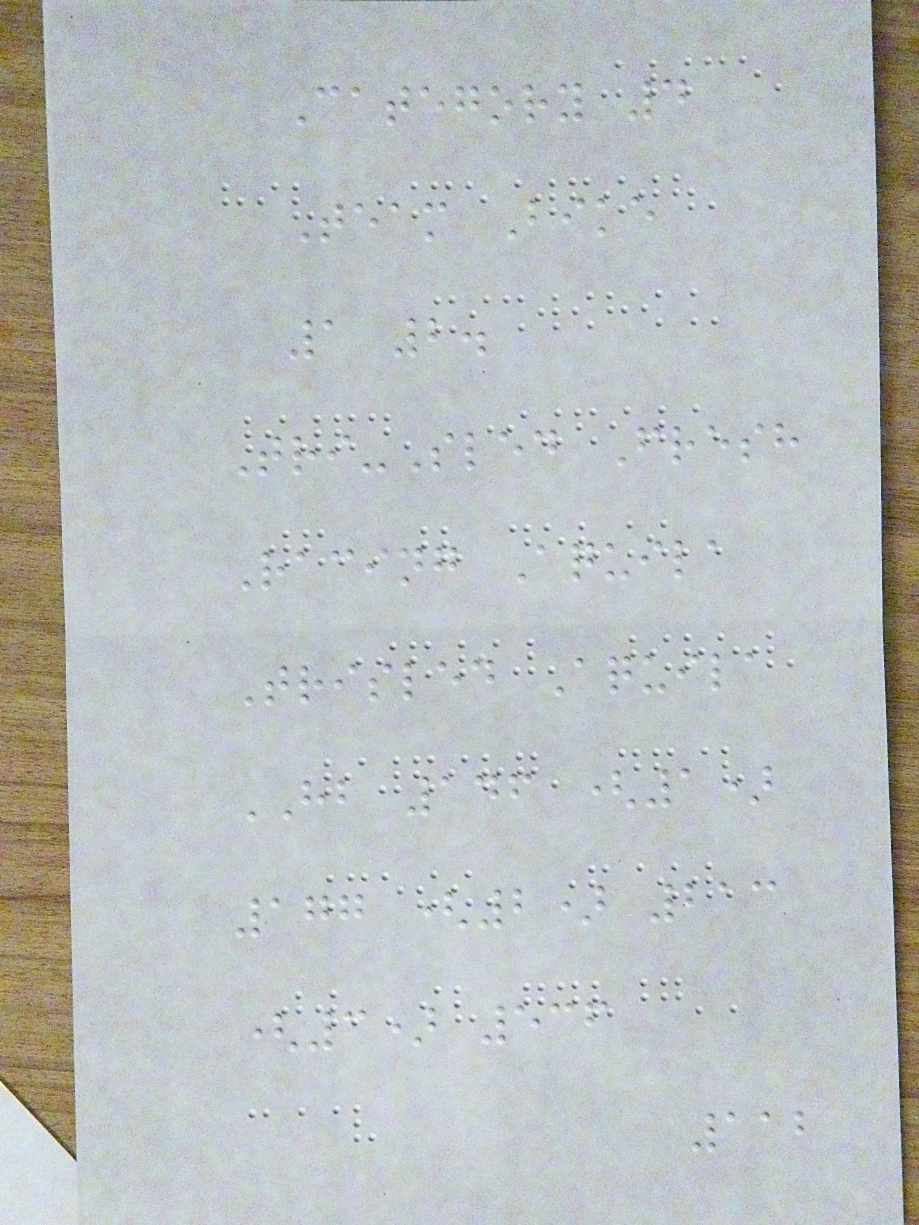Category 4
Team Bike
1 2.
Tri-Sled Fresh
Racing Aquila
Trisled Aquila
HB 146 (1)
177 (2) 213
(3) 536
112
